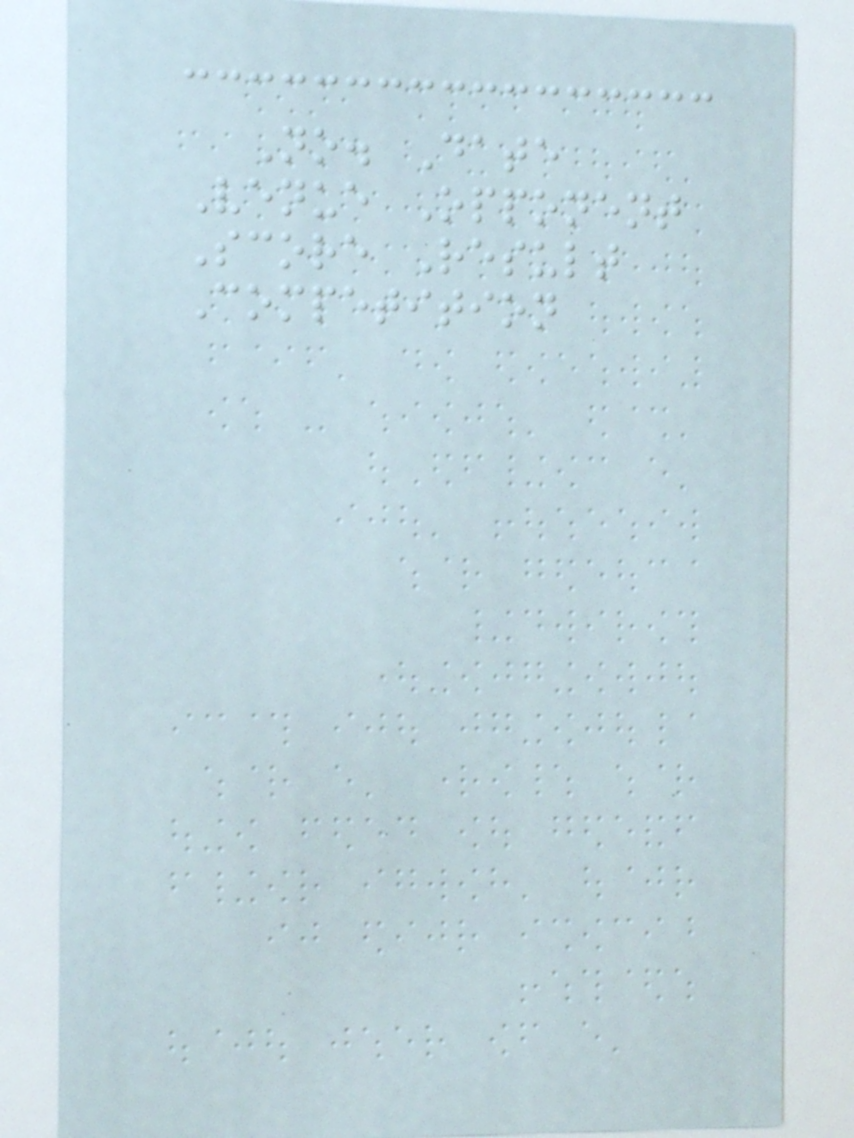No. Date
Venue Opponent
Score Result
Competition
